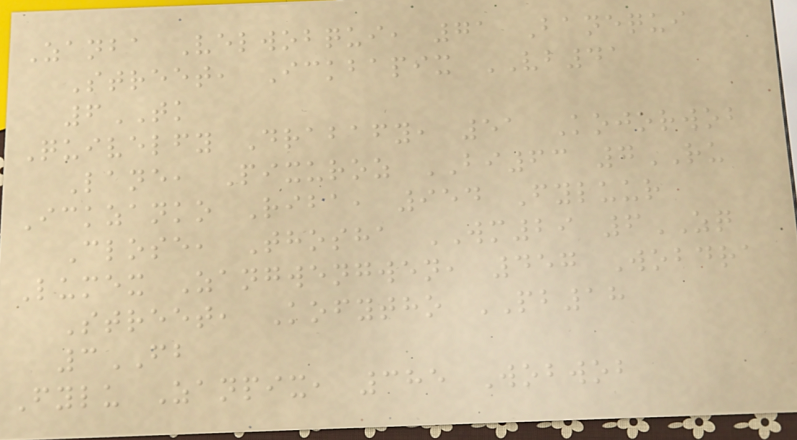Zanba Velwobqui, 71 Banequi
Street, Ickbapix VB41
6TK
Quivelfy Drabafy, 51 Kojorwob
Lane, Pixuroz BI63 7RU
Ickzanko Riba, 954 Fyluur
Close, Thosha WM29 6ZQ
Lumex Zangwengwen, 457 Wobdra
Street, Kofytho PB18
3FB
Fylu Zanpix, 385 Wobwob
